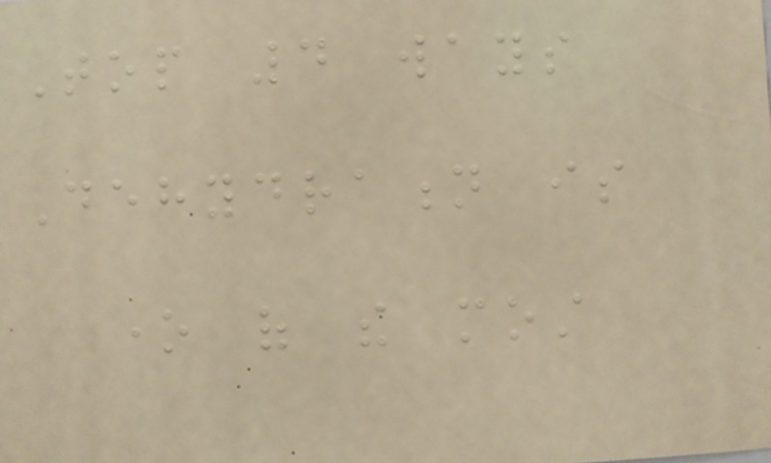Top 4 ways
Dehydration is
one of the most
